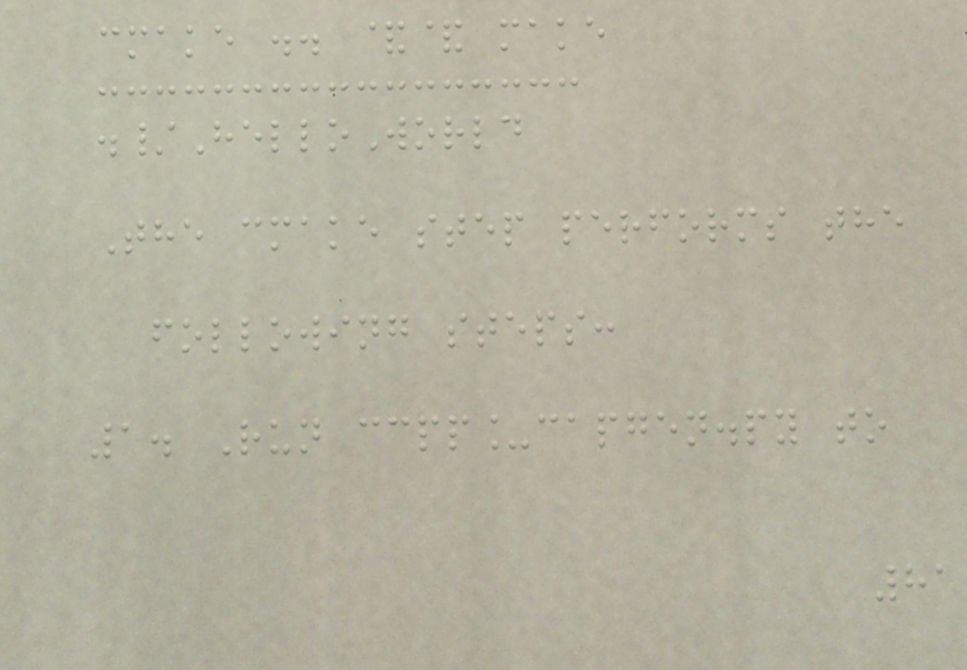cmake .. && make
./HelloWorld
The cmake step performs the
following steps:
1. Run ccpp_capgen.py to
81
